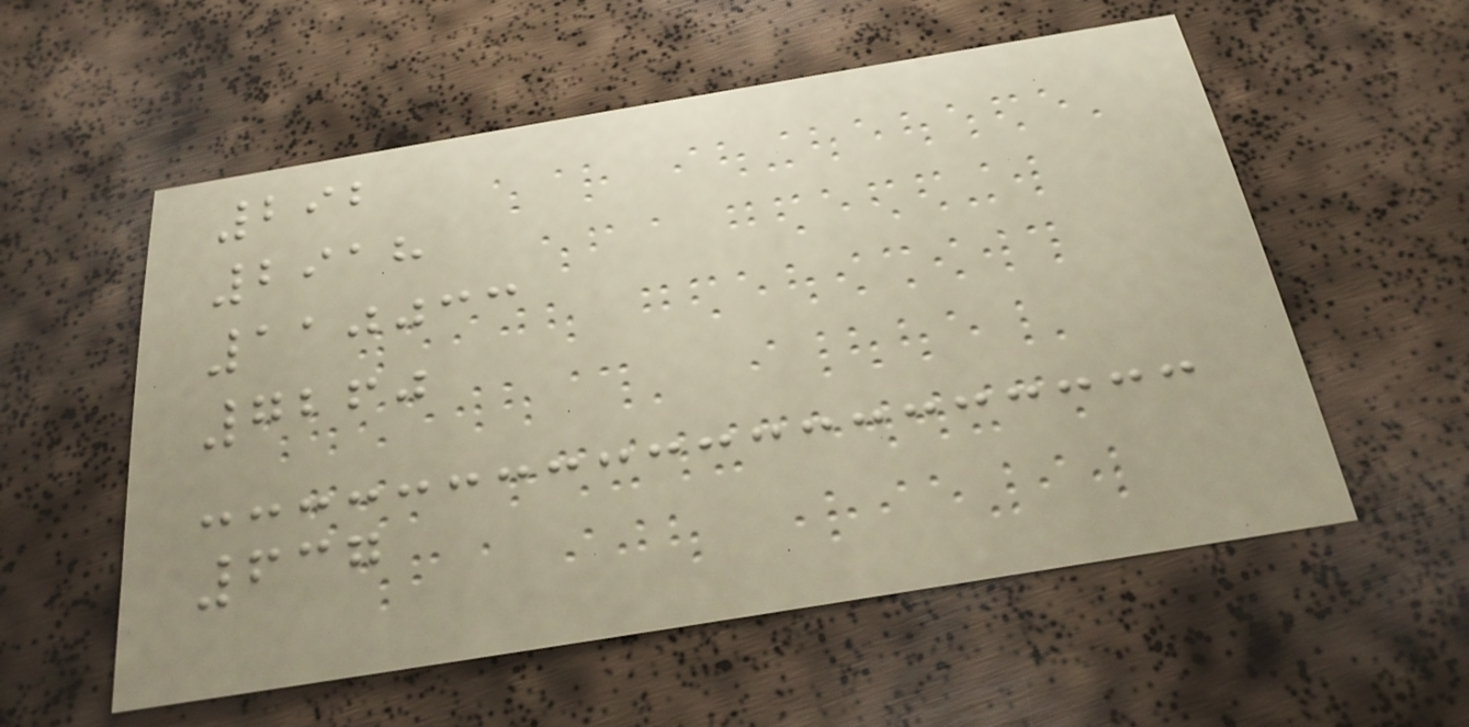292
2918
110033
7260
637
